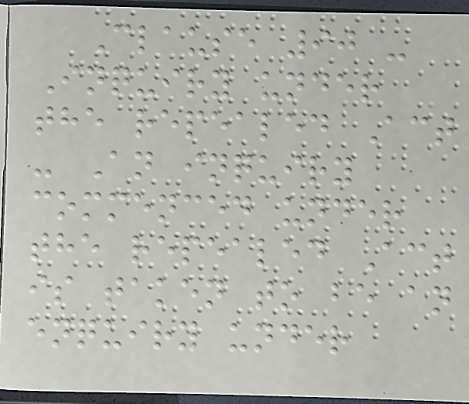Clause 90 -
Inquiry under
the repealed Act
- An inquiry
commenced under
the repealed Act
is taken to be an
enquiry under
